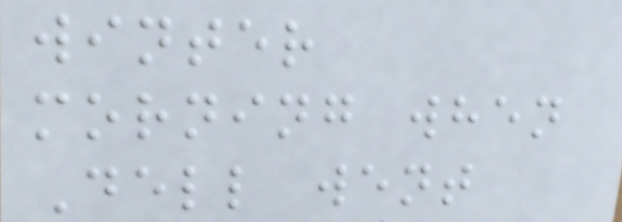winter
morning when
Dell went
